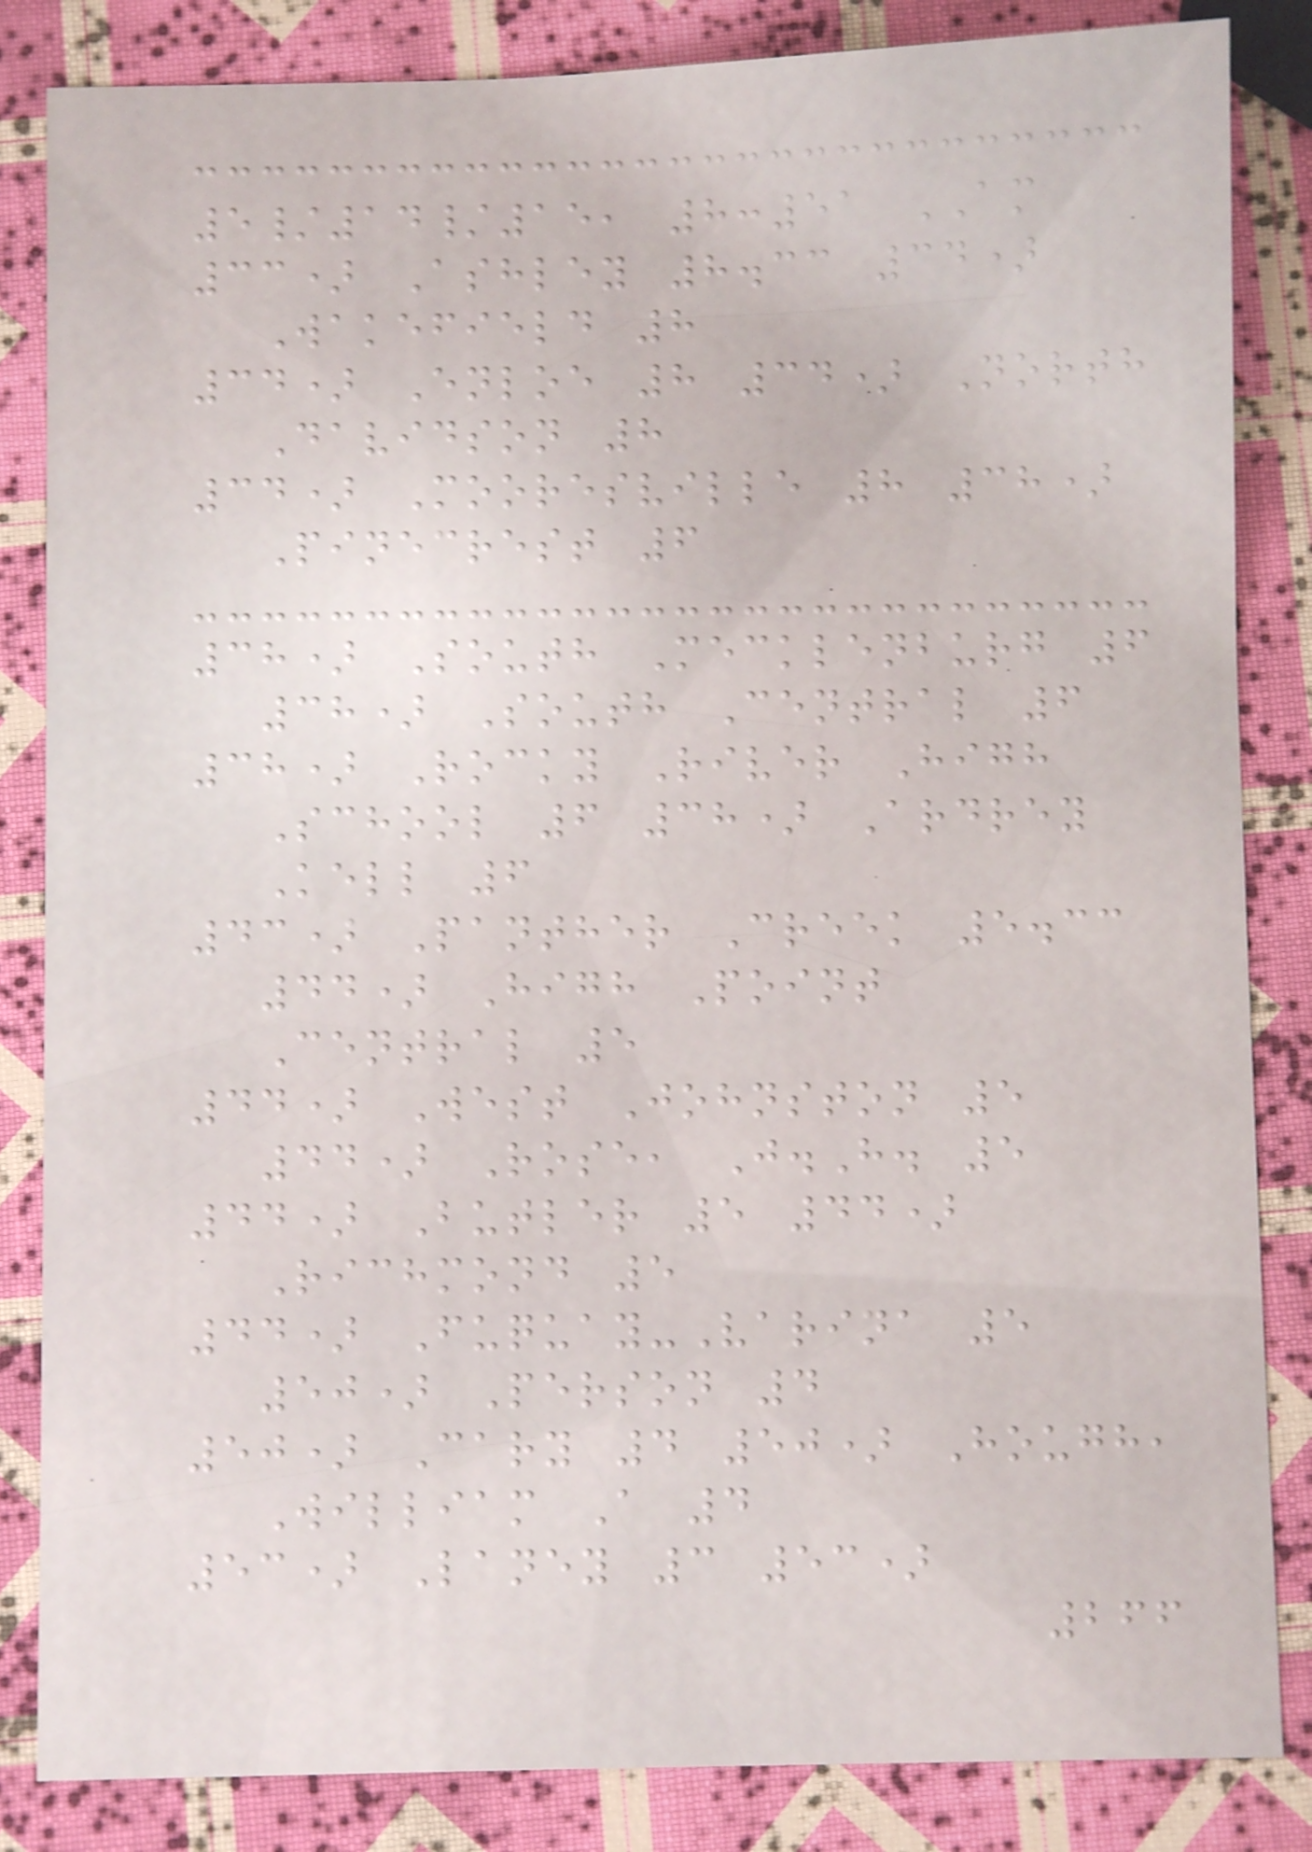5/14/15, 8:51 AM
33) Ashley 8.33 34)
Wakefield 8
34) Enloe 8 34) North
Davidson 8
34) Mooresville 8 38)
Pinecrest 6
38) South Mecklenburg 6
38) South Central 6
38) Rocky River High
School 6 38) Ardrey
Kell 6
43) Panther Creek 5.33
44) High Point
Central 5
44) West Johnston 5
44) Rose, J.H. 5
44) Butler 5 44)
Richmond 5
44) Fuquay-Varina 5
50) Person 4
50) Cary 4 50) Hough,
William A 4
53) Laney 3 53)
266
